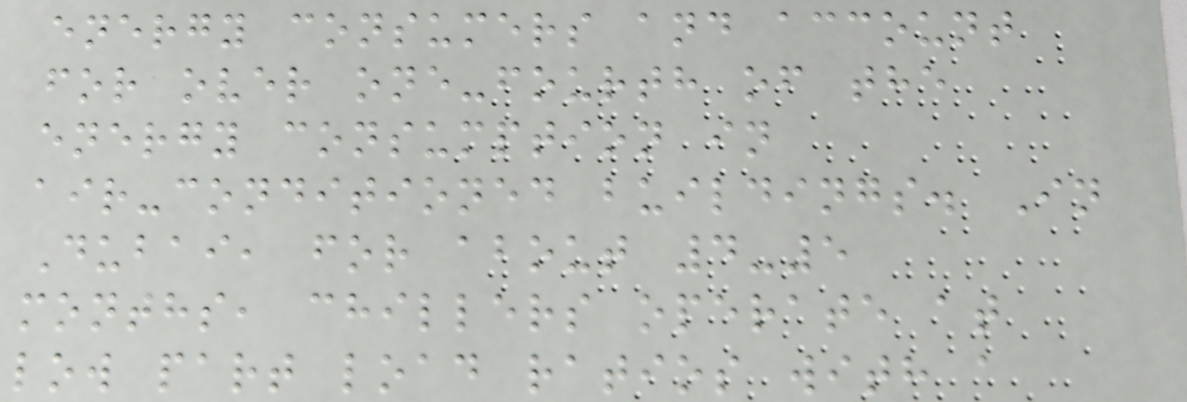energy consumers and account
for over one-fourth of the
energy consumption in
air-conditioned buildings. In
Dubai, for about 4-5
months, chillers operate at
low part load ratios with a
